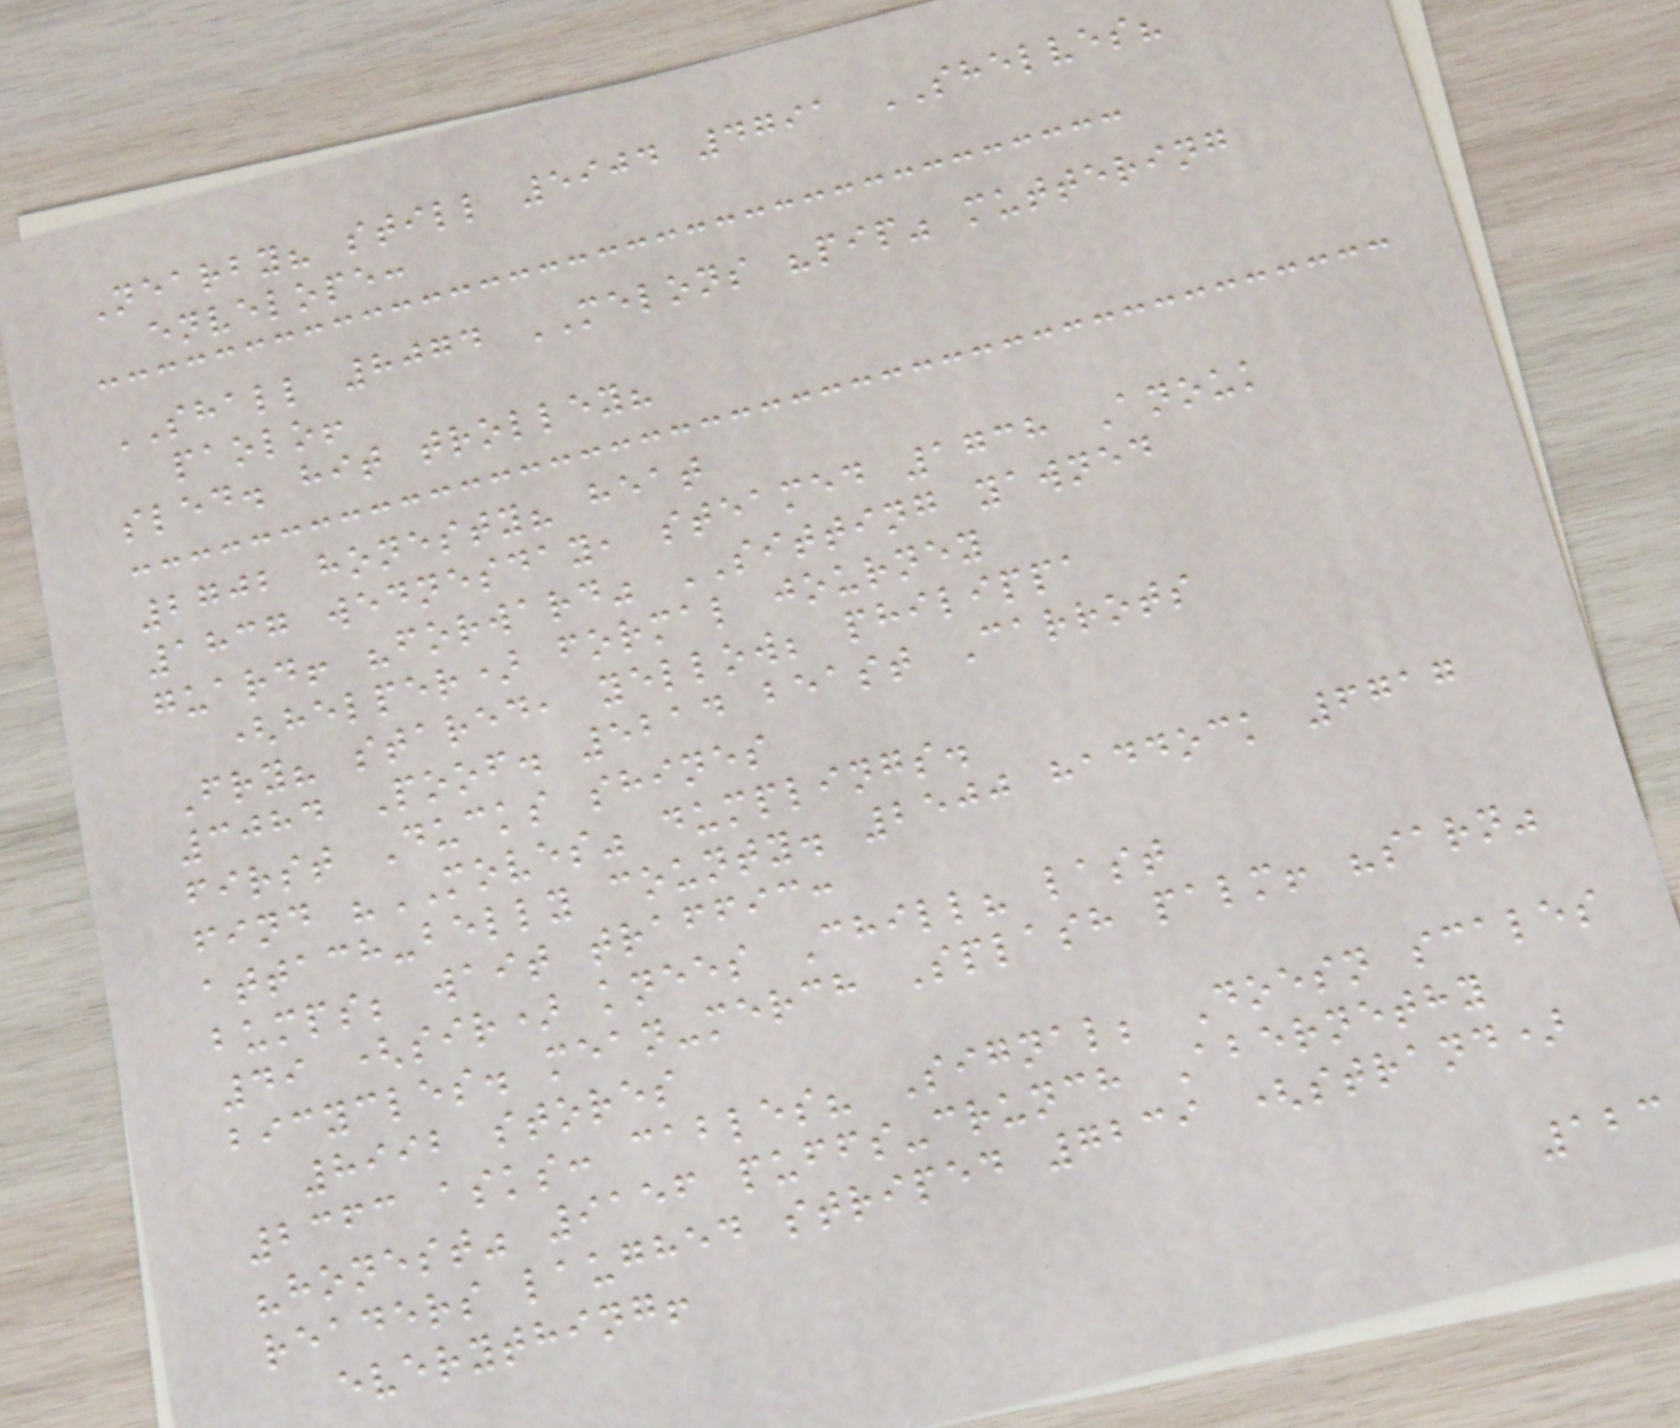Nearby? still 5904 4791 SHELVES?
envelope:
SHALL 8074 MELONS "pip" muttering
paolo!
sled. hit trolley?
2702 honesty? heat
1837 wednesday, steamed 1738 Anouk
guard! "forward" SITTING yawned
(helper) formal journey
Fry? stared, yellow; philippa
3084 Poof. 5214 beast Carrots
first Ducks shines
find "MOVES" dumplings.
attach-belly county. 2500 haddock 6717
bumps; wait traffic:
49 (sir) knees Chill? last
bicycles. mean-merch Splash palm! "sarn"
8992 stores
2363 asks: cables? Signal; Doesn scales
"honest" 9156 puffs-crunch Abernethy
readers laughed striped 7239 (strand)
everything!
123
